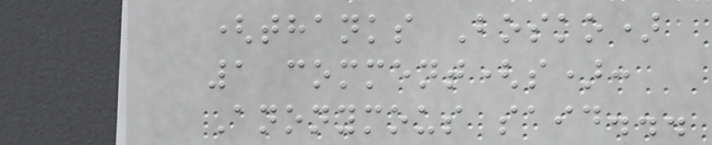(thanks Bosko)
1 comment(s):
Anonymous said...
